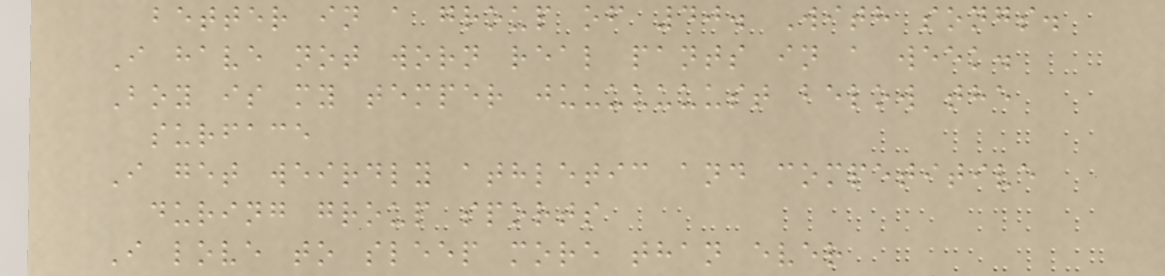better in a group of 40. With songs.
I have not worn real pants in a week.
Boy is my temper juuuuuuust below the
surface
I get weirdly athletic and competitive
during group sports
I love to sleep more than ever
